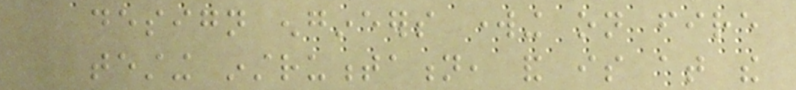design engineers working on fire
testing instrumentation, and is at the
